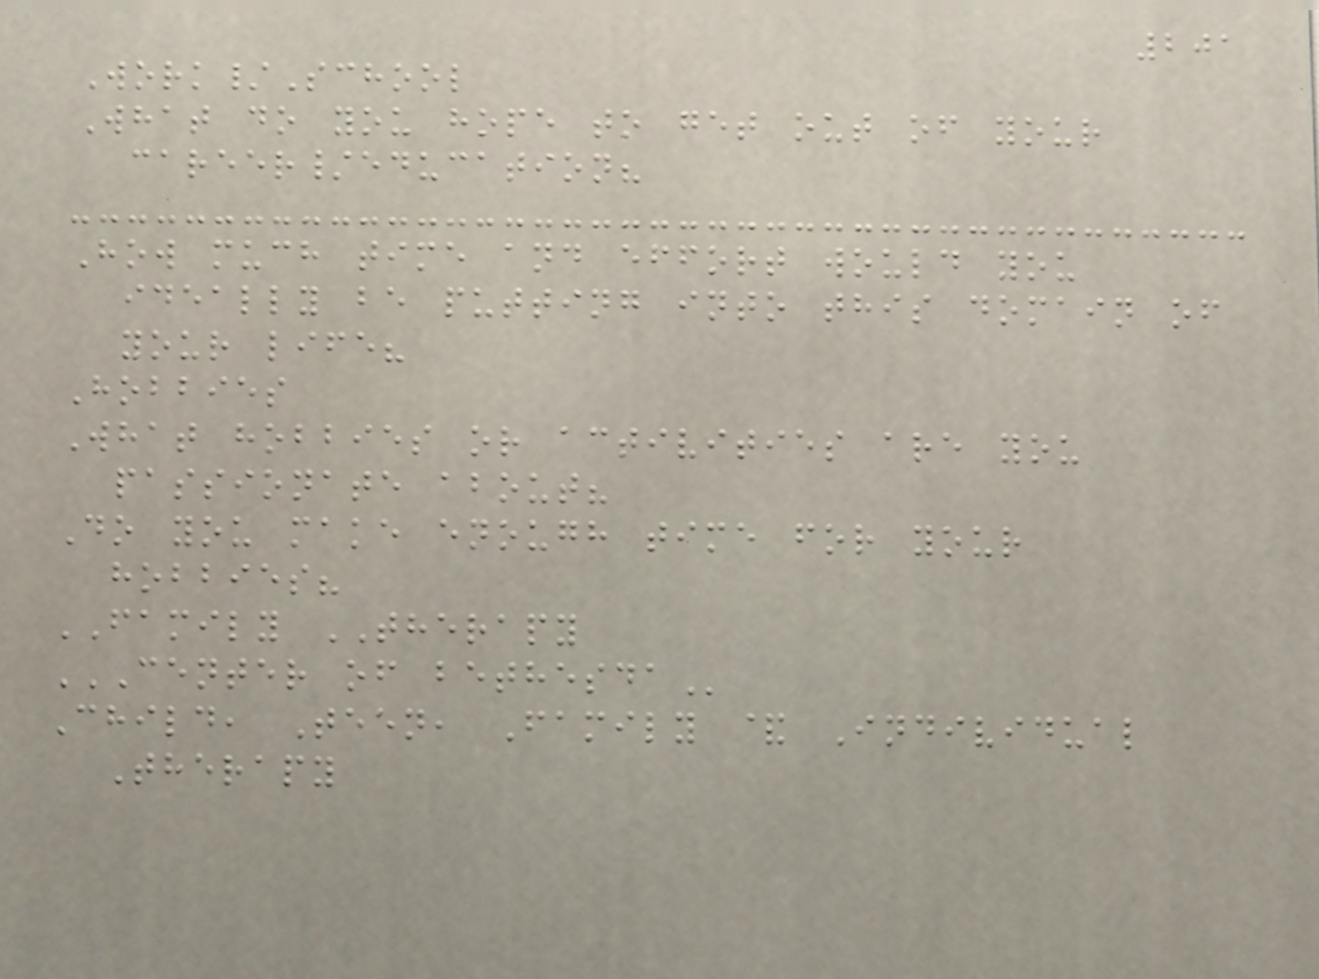201
Work/School
What do you hope to get out of your
career/education?
How much time and effort would you
ideally be putting into this domain of
your life?
Hobbies
What hobbies or activities are you
passionate about?
Do you make enough time for your
hobbies?
FAMILY THERAPY
CENTER OF BETHESDA
Child, Teen, Family & Individual
Therapy
